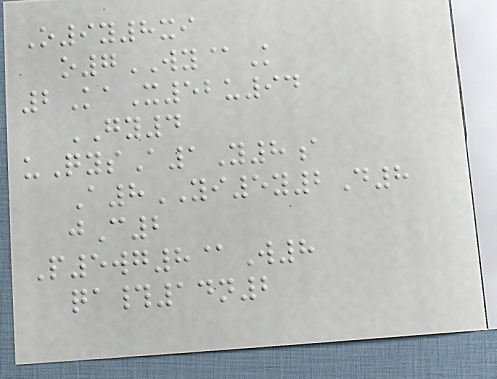O9y8xi
o7WY@K
2KaX52u94
GY4
uQysA1Y8a
A8YI5y2D8
jC2
P5wg8@W8
qa#14n2
